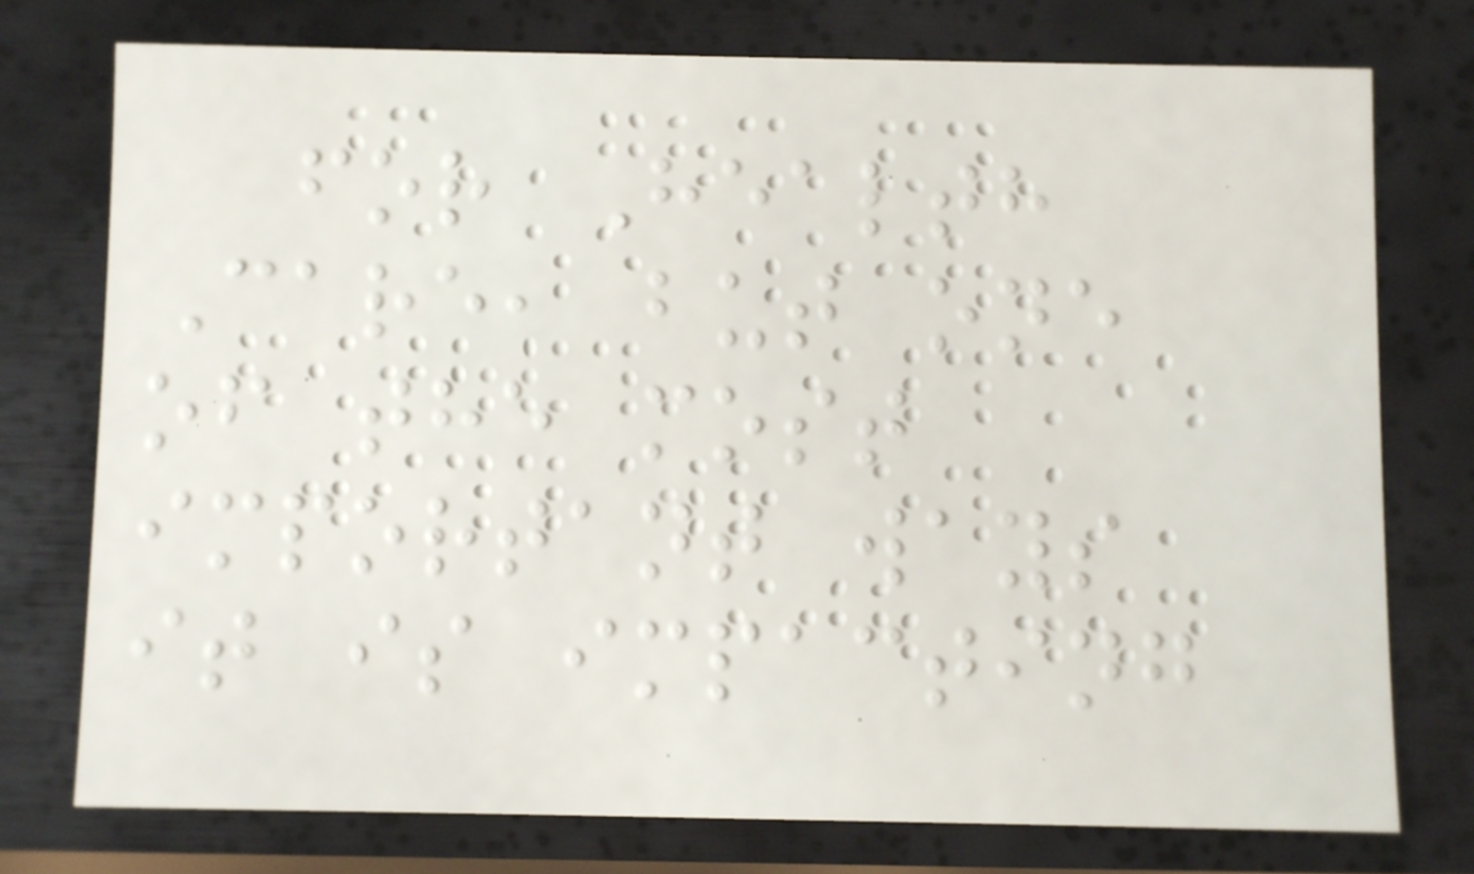for Health
Care, but one
of the most
important ways
it is impacting
